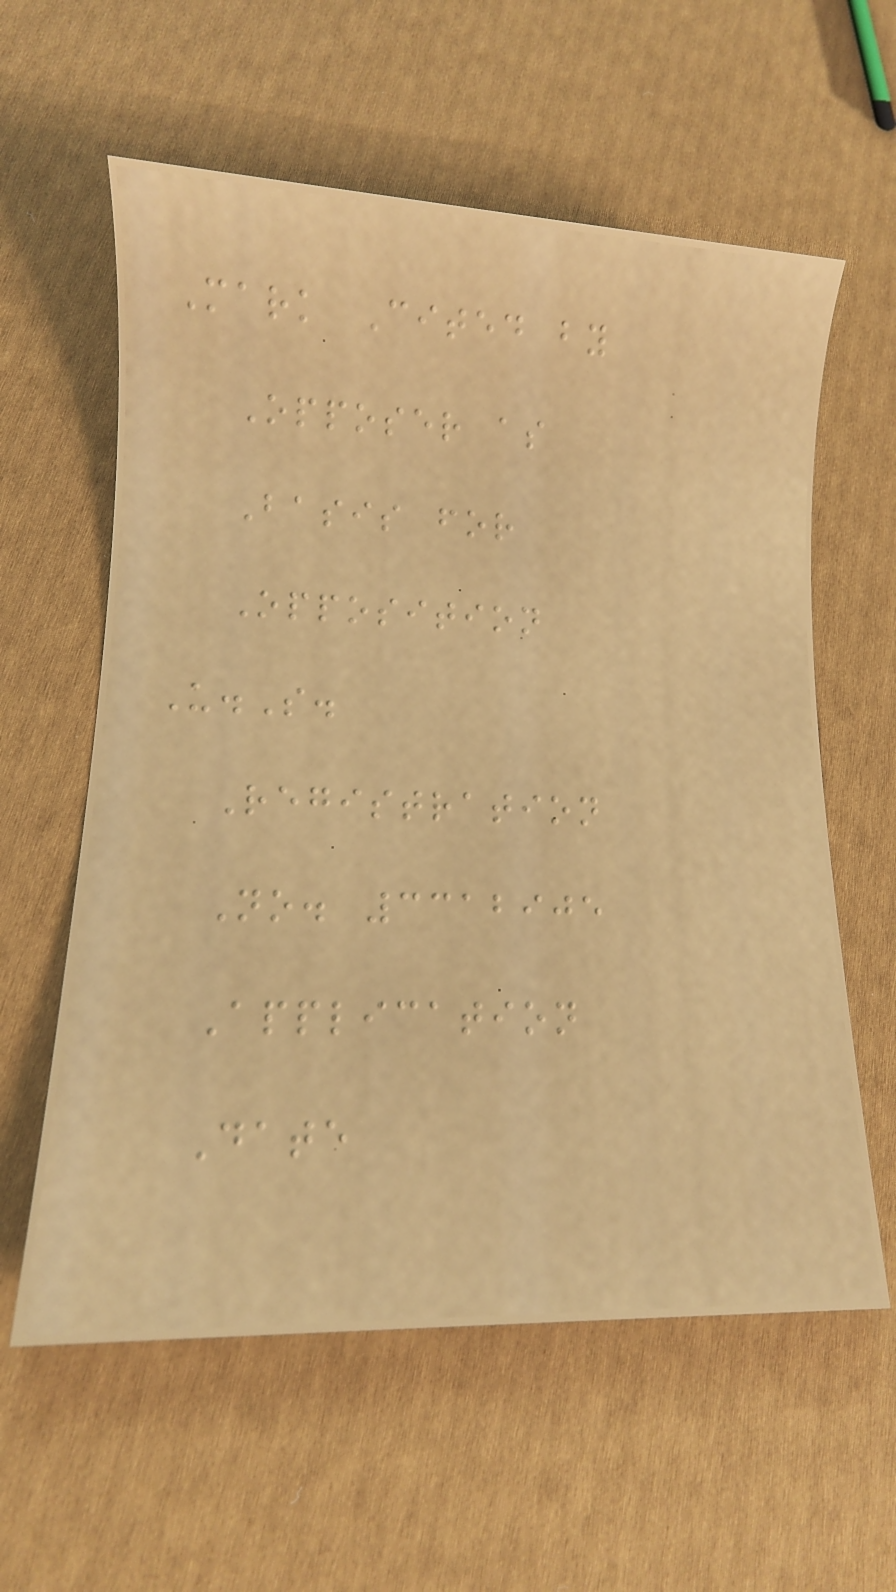Mark Cited by
Opposer as
Basis for
Opposition
U.S.
Registration
No. 3312905
Application
Date
